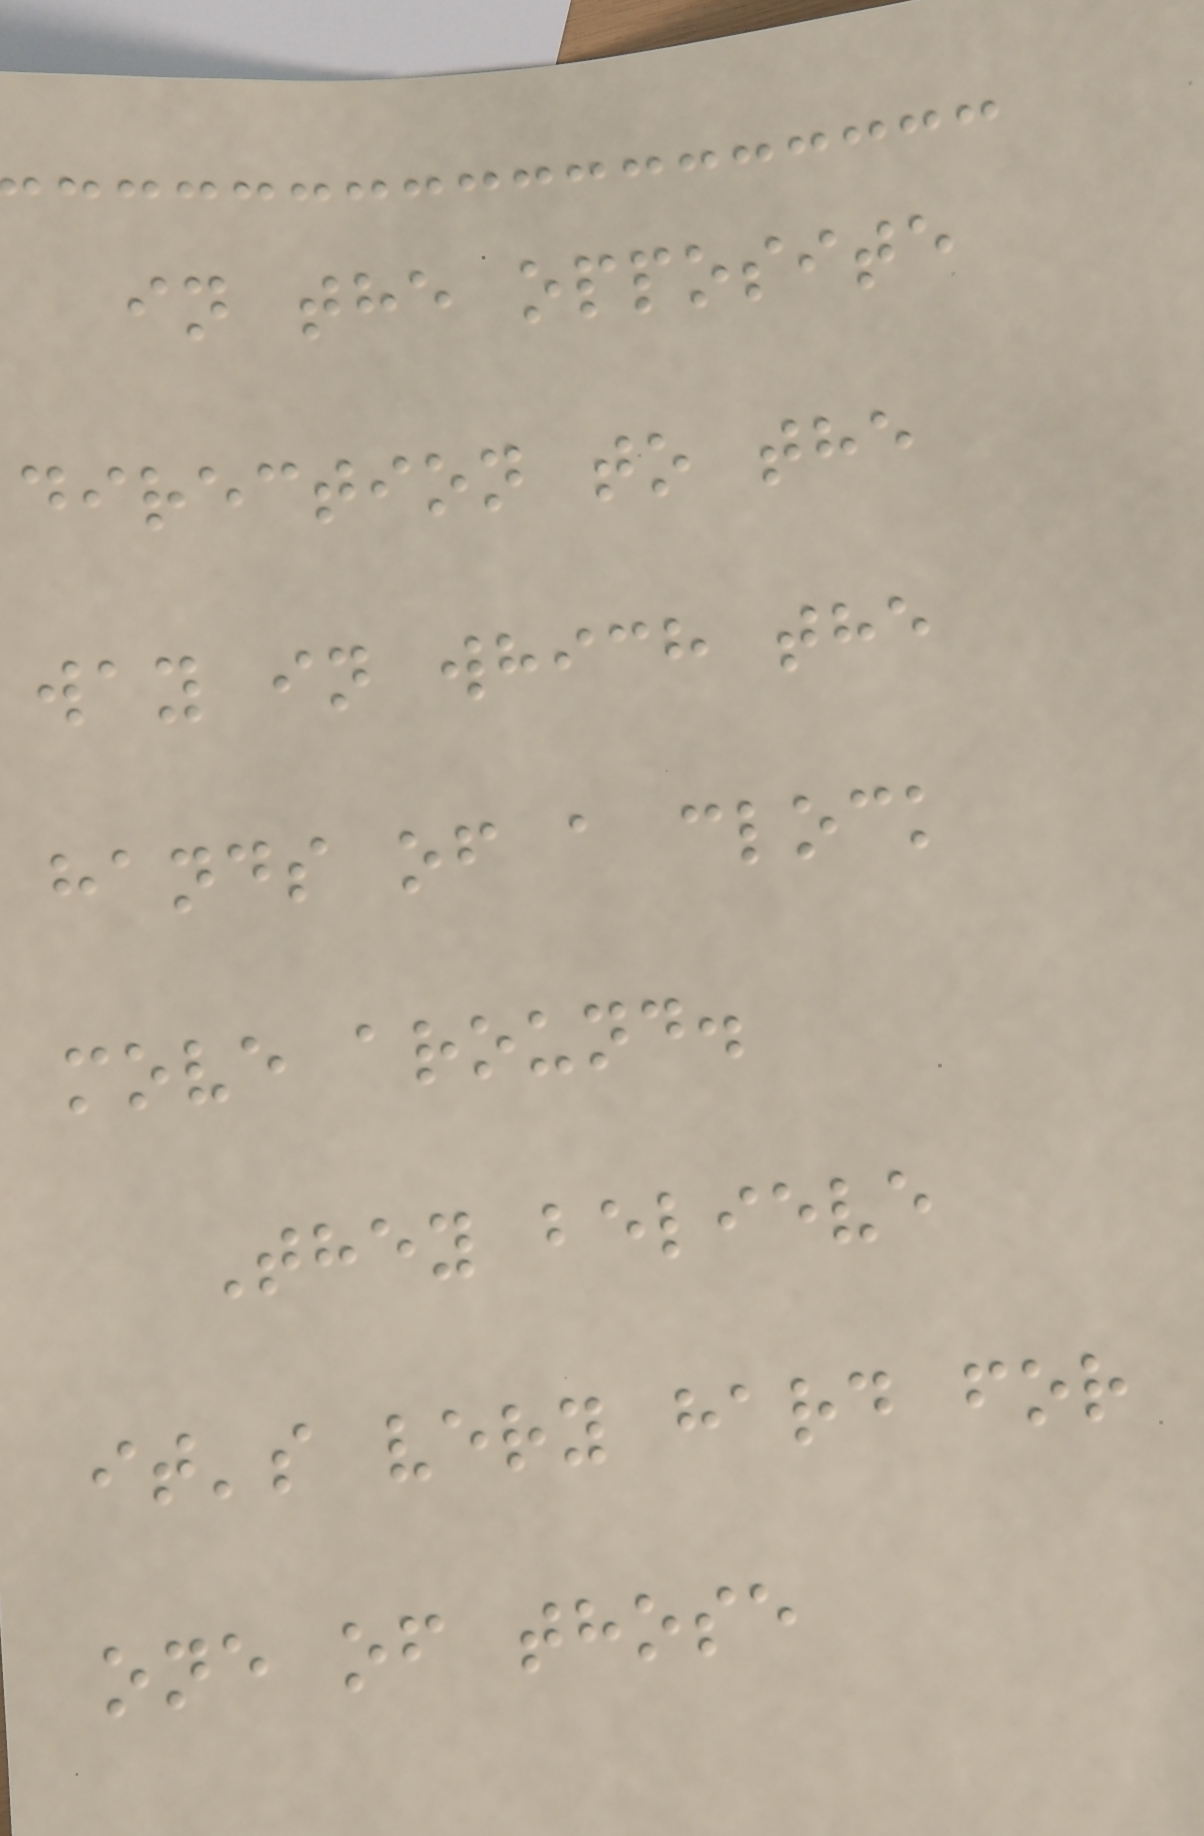in the opposite
direction to the
way in which the
hands of a clock
move around.
They believe
it's very hard for
one of those
